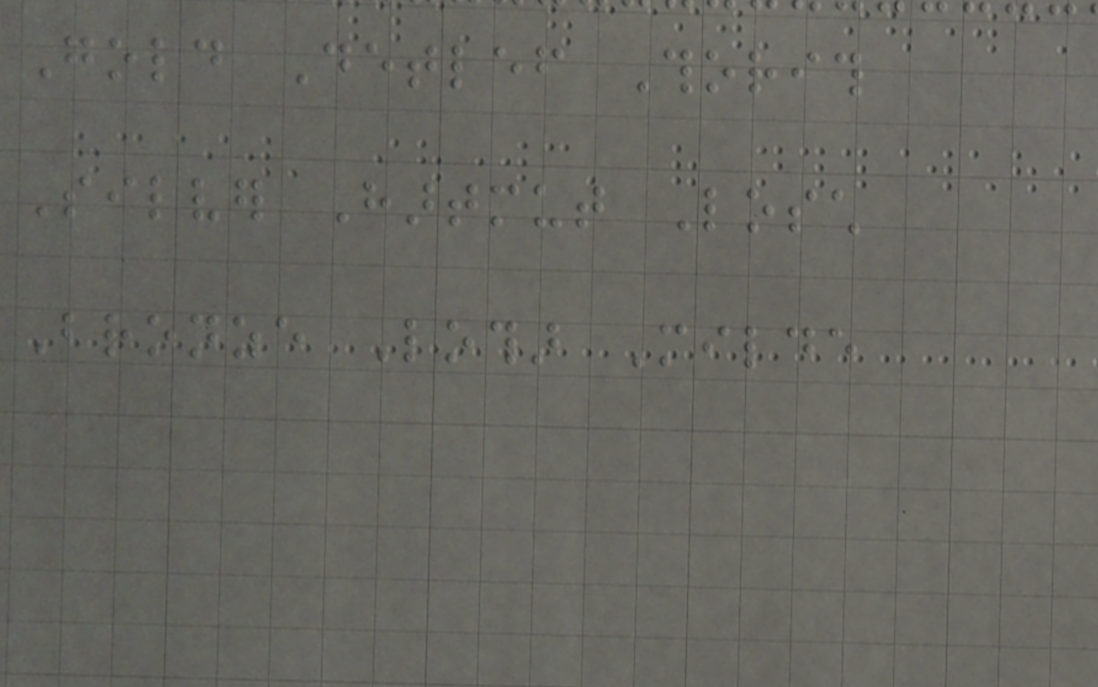Gold Detlef Thorith
Silver Hartmut Losch
Bronze Lothar Milde
